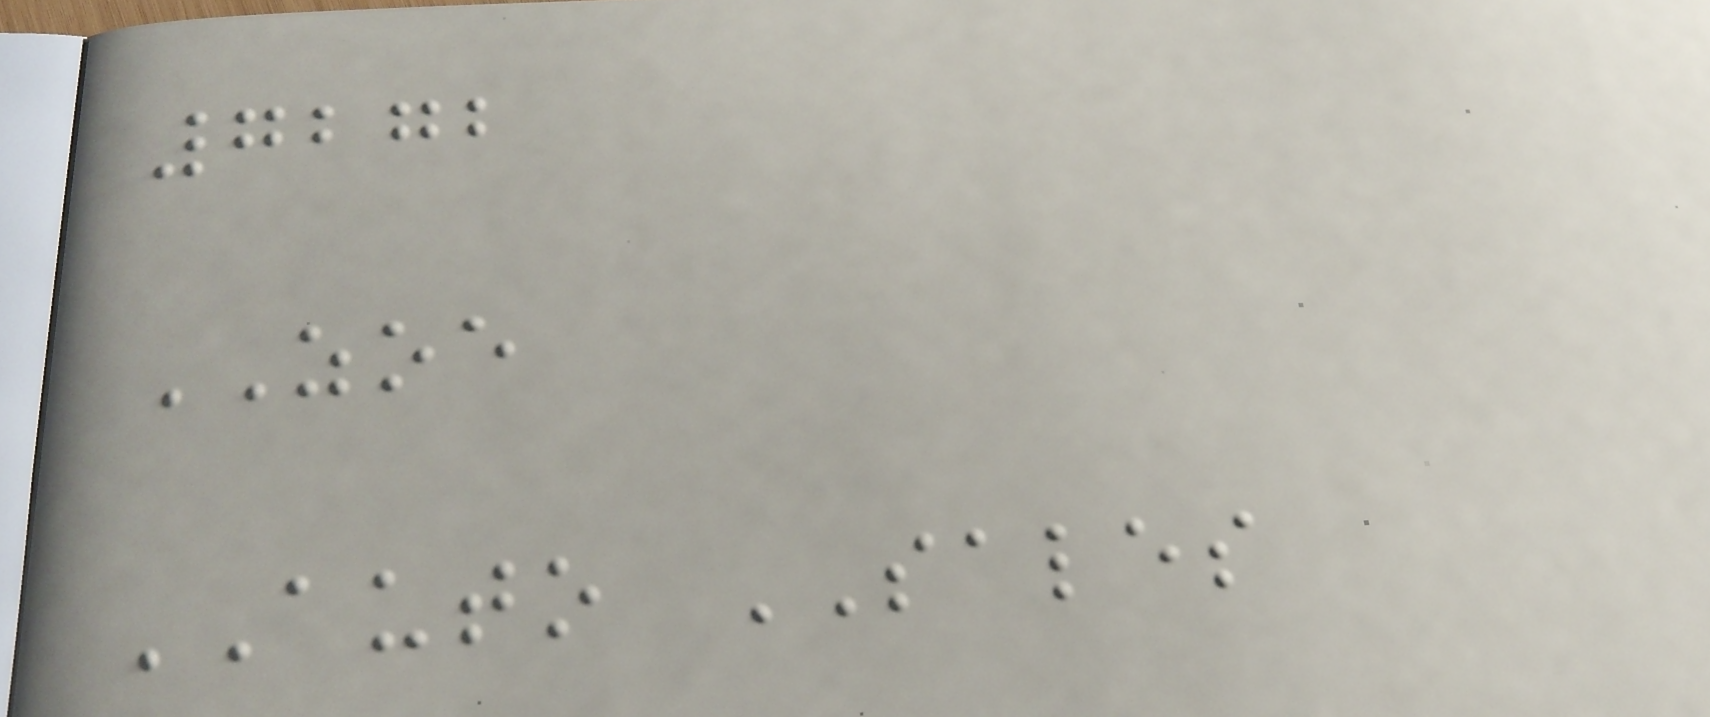7272
ZOE
AUTO SALES
